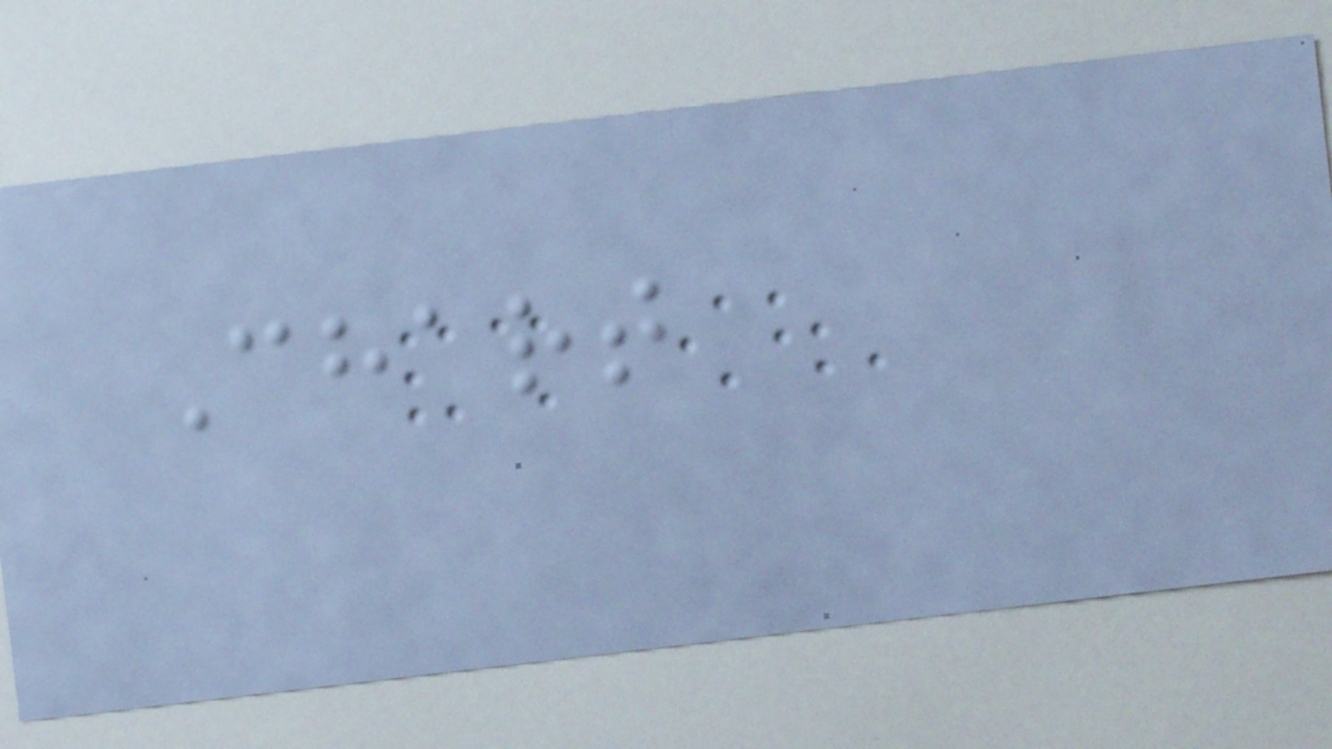Chart
